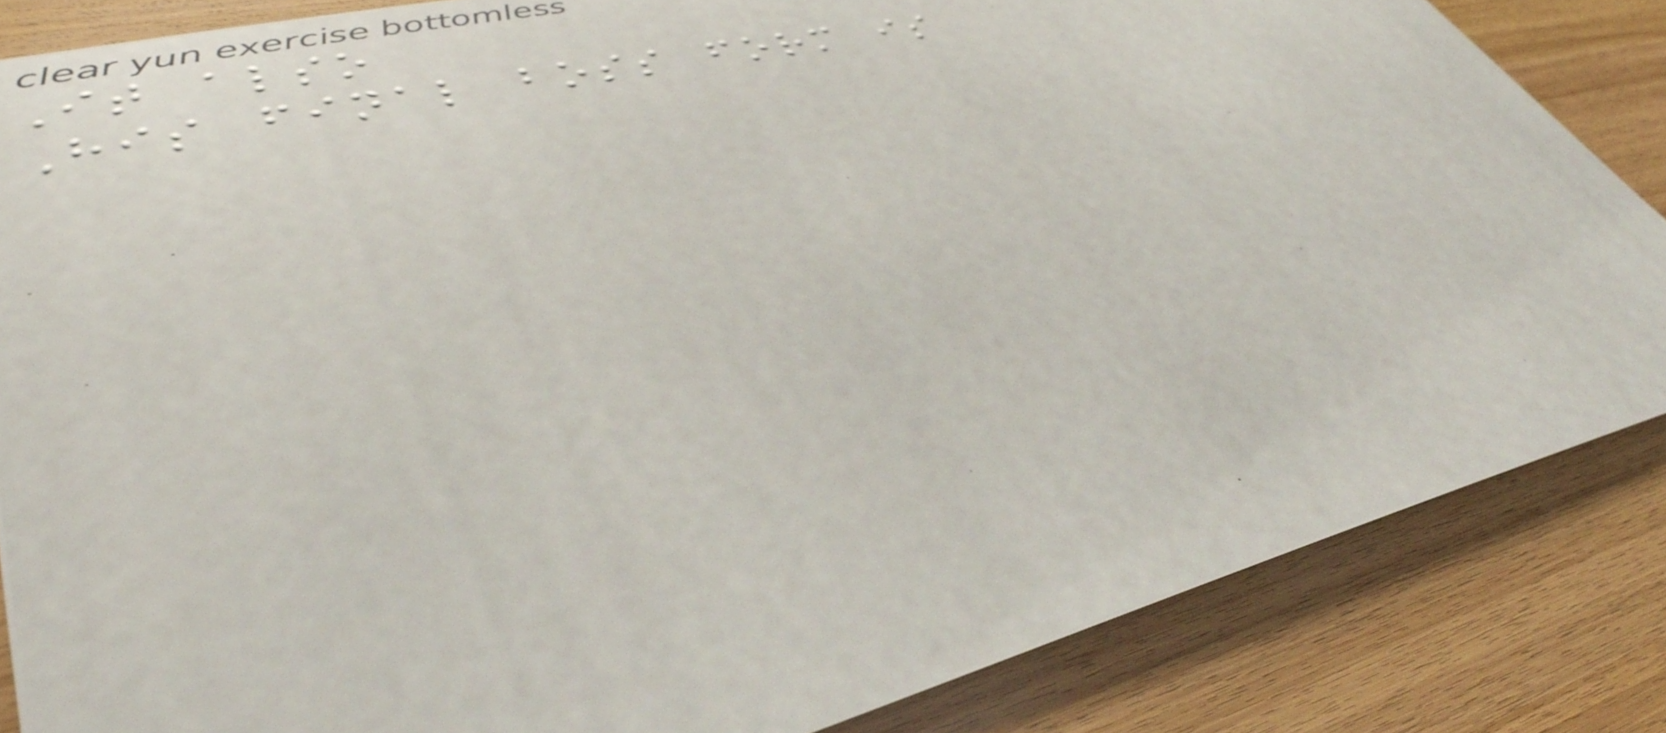It also
His final boss form is
